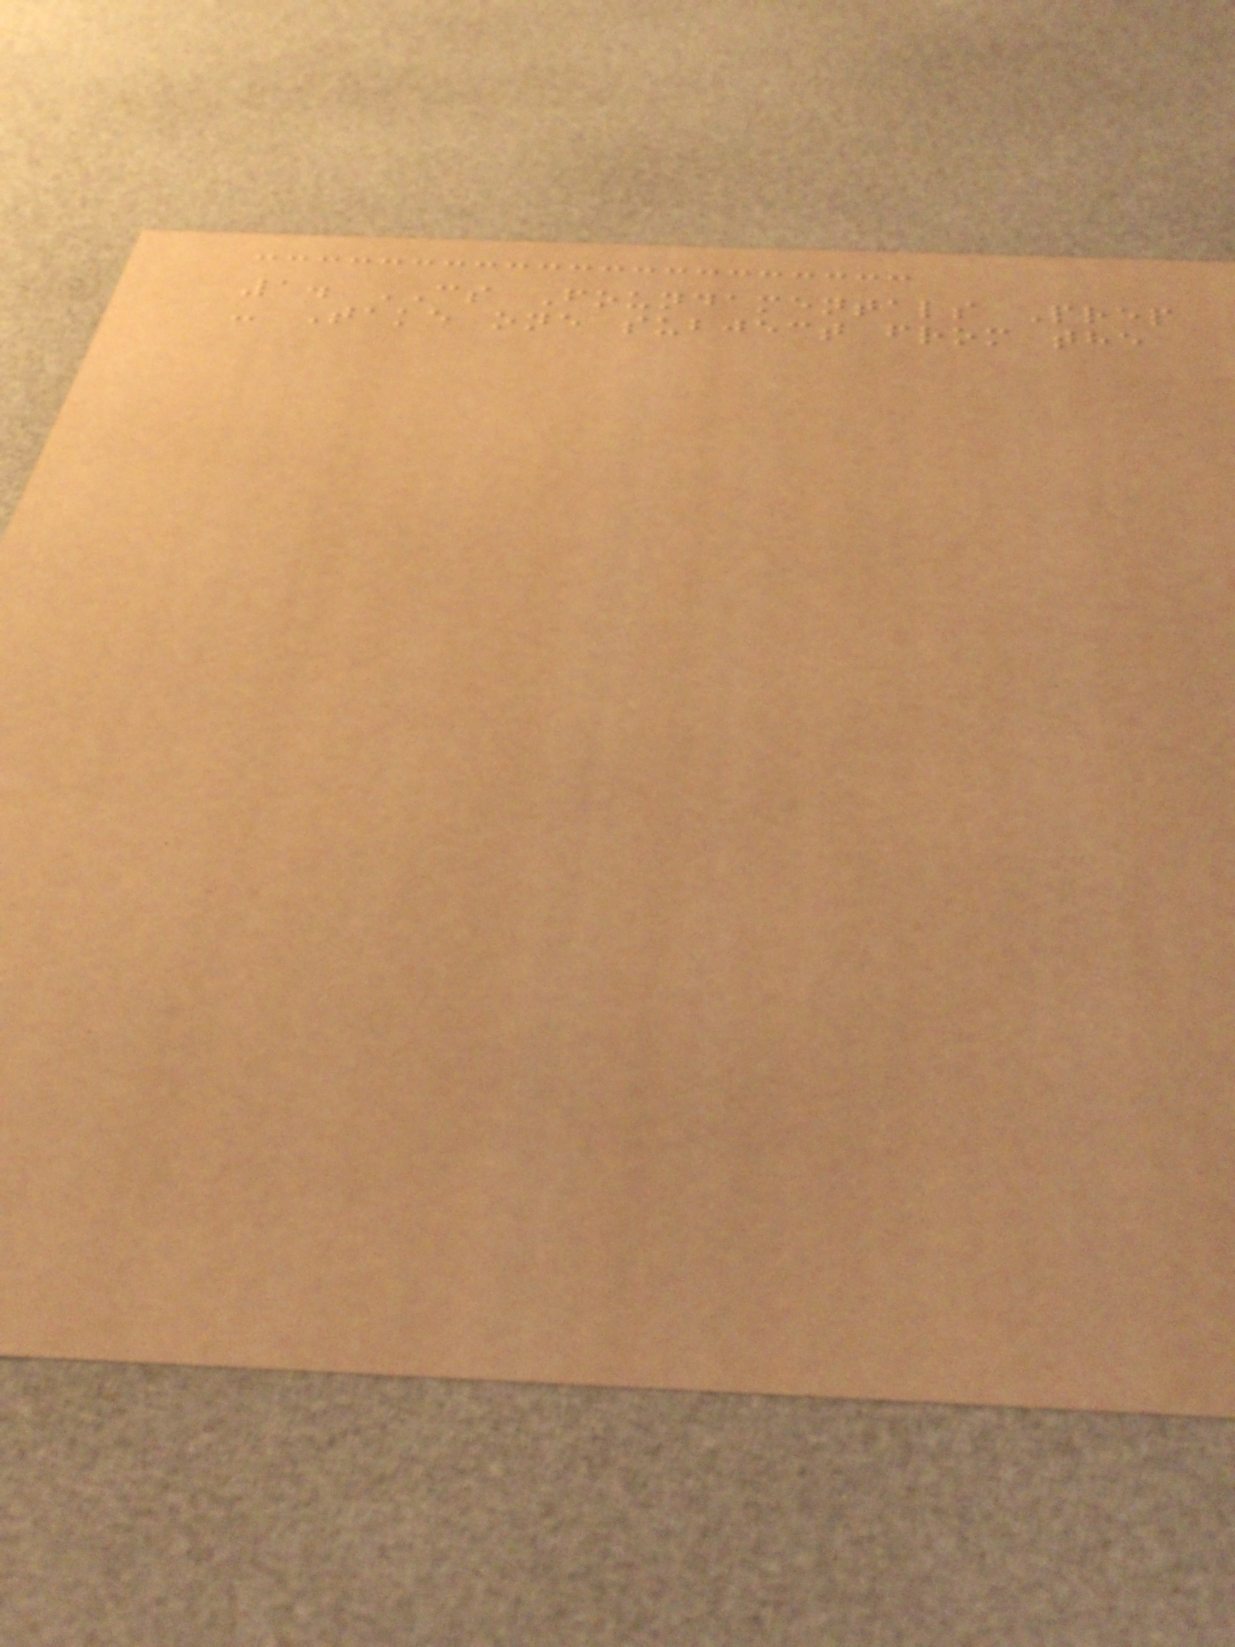1. CS Foundamentals Prep
- Take one subject from the
